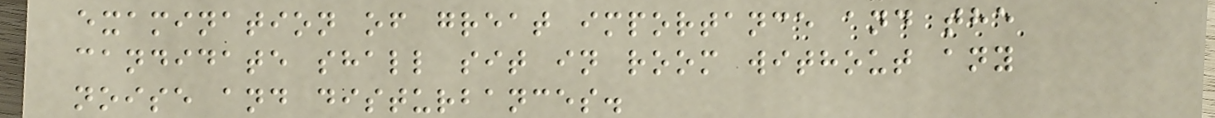examination of great importance and the
candidate shall sit in room without any
noise and disturbances.
